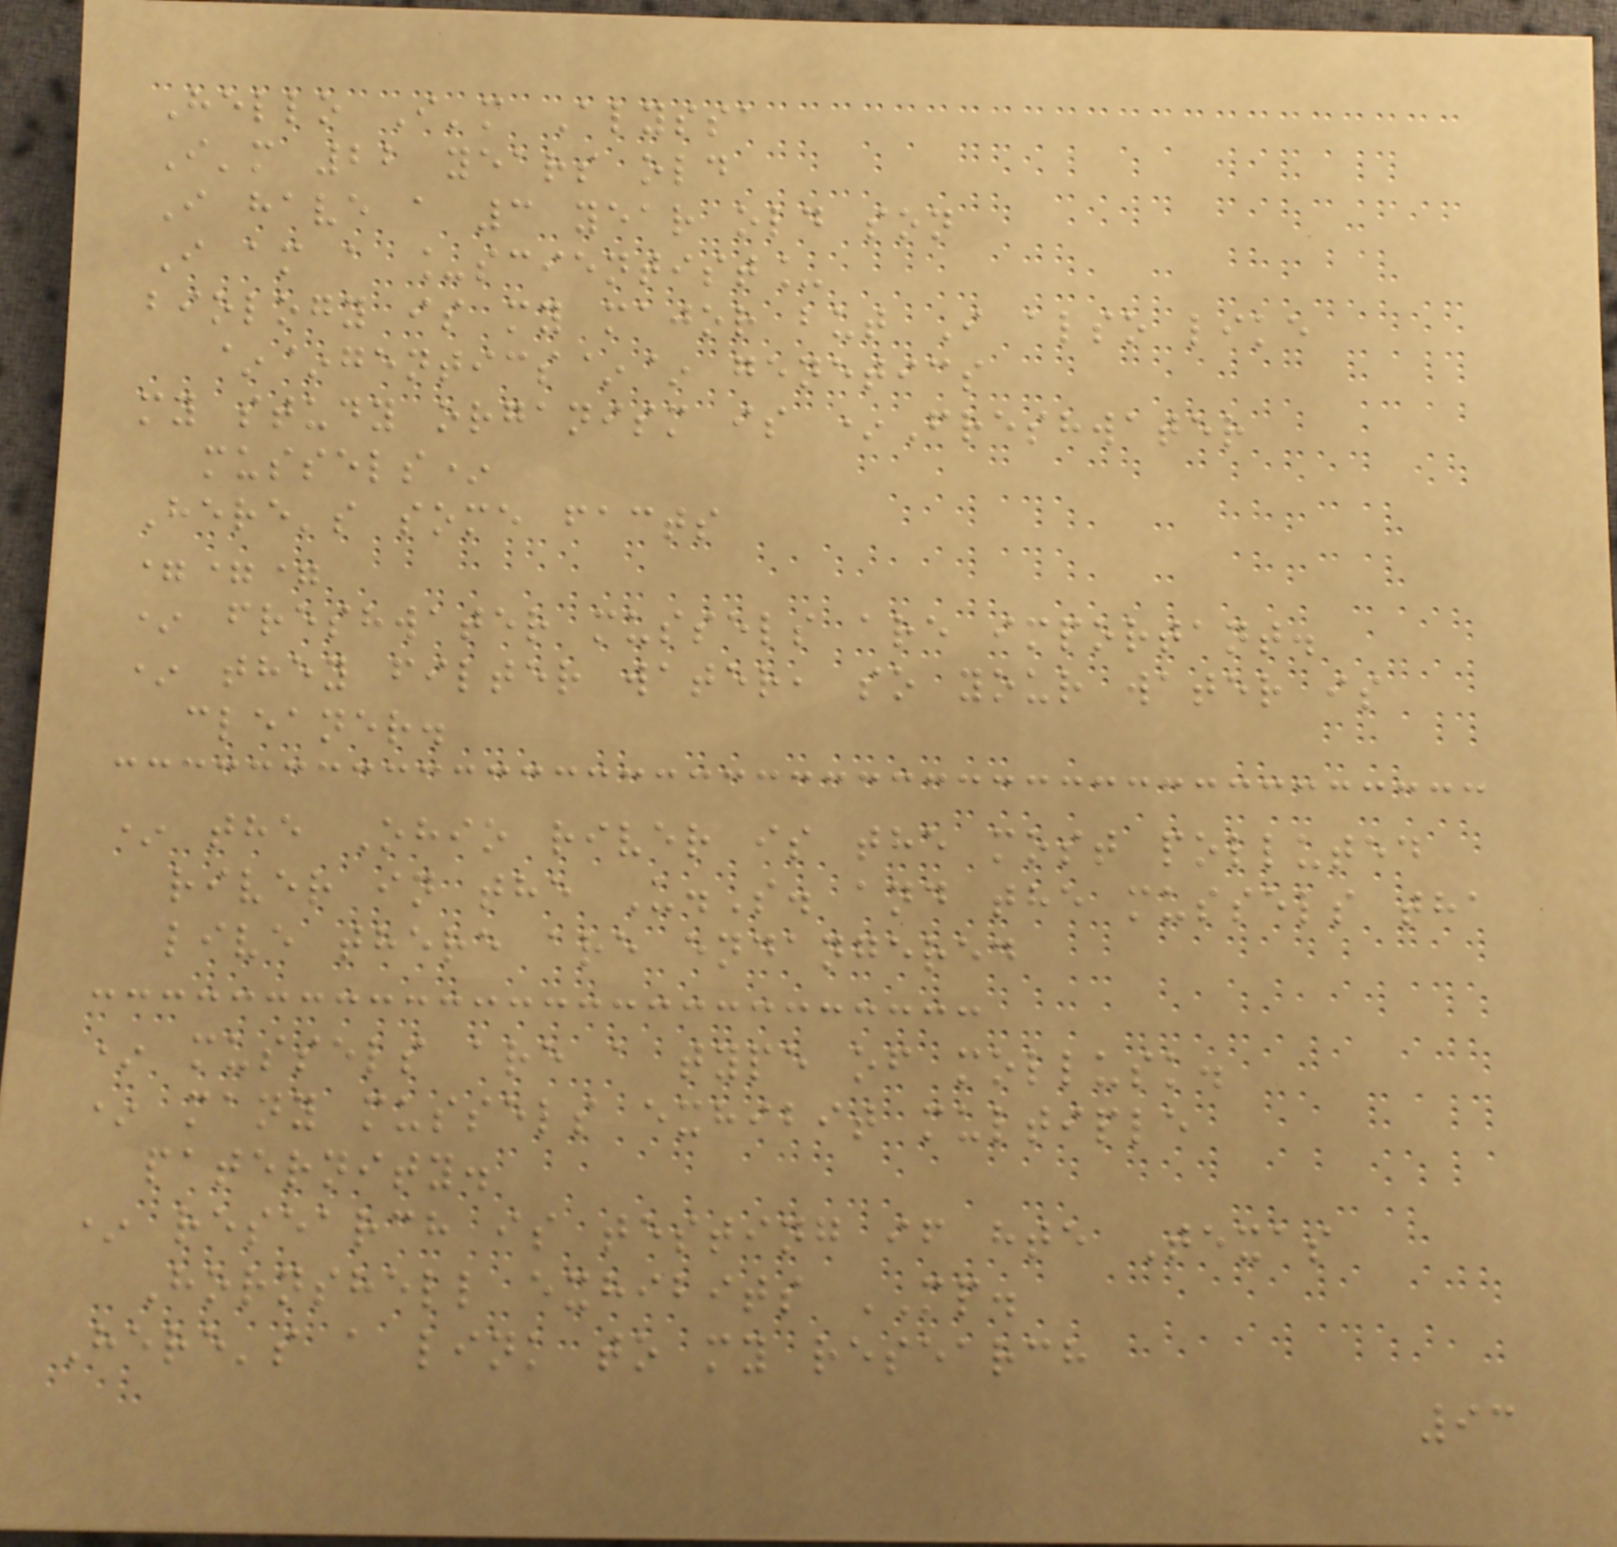Hello I'm Alyssa
I'm 22 years old
I have a 3 year old son
I am a _scientist_
biology is my major but I also like
~~gentics~~ genetics
my study organism is *Freshwater
mussels*
Here's some facts
===
* freshwater mussels are important.
* they filter water, so your water is
cleaner.
* the Ohio river is the most polluted
river in the U.S. and the mussels tha
live there are endangered
* mussels are a type of mollusk.
* many mussels exhibit multiple
paternity.
* research is testing if hte Texas
Hornshell exhibits MP.
Here's a link to my research
93
